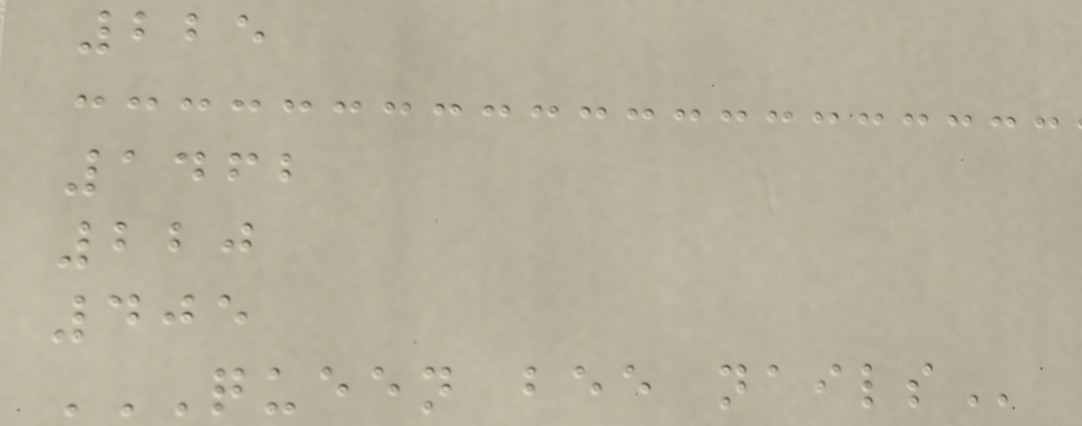225
1462
220
405
QUEEN BEE NAILS
